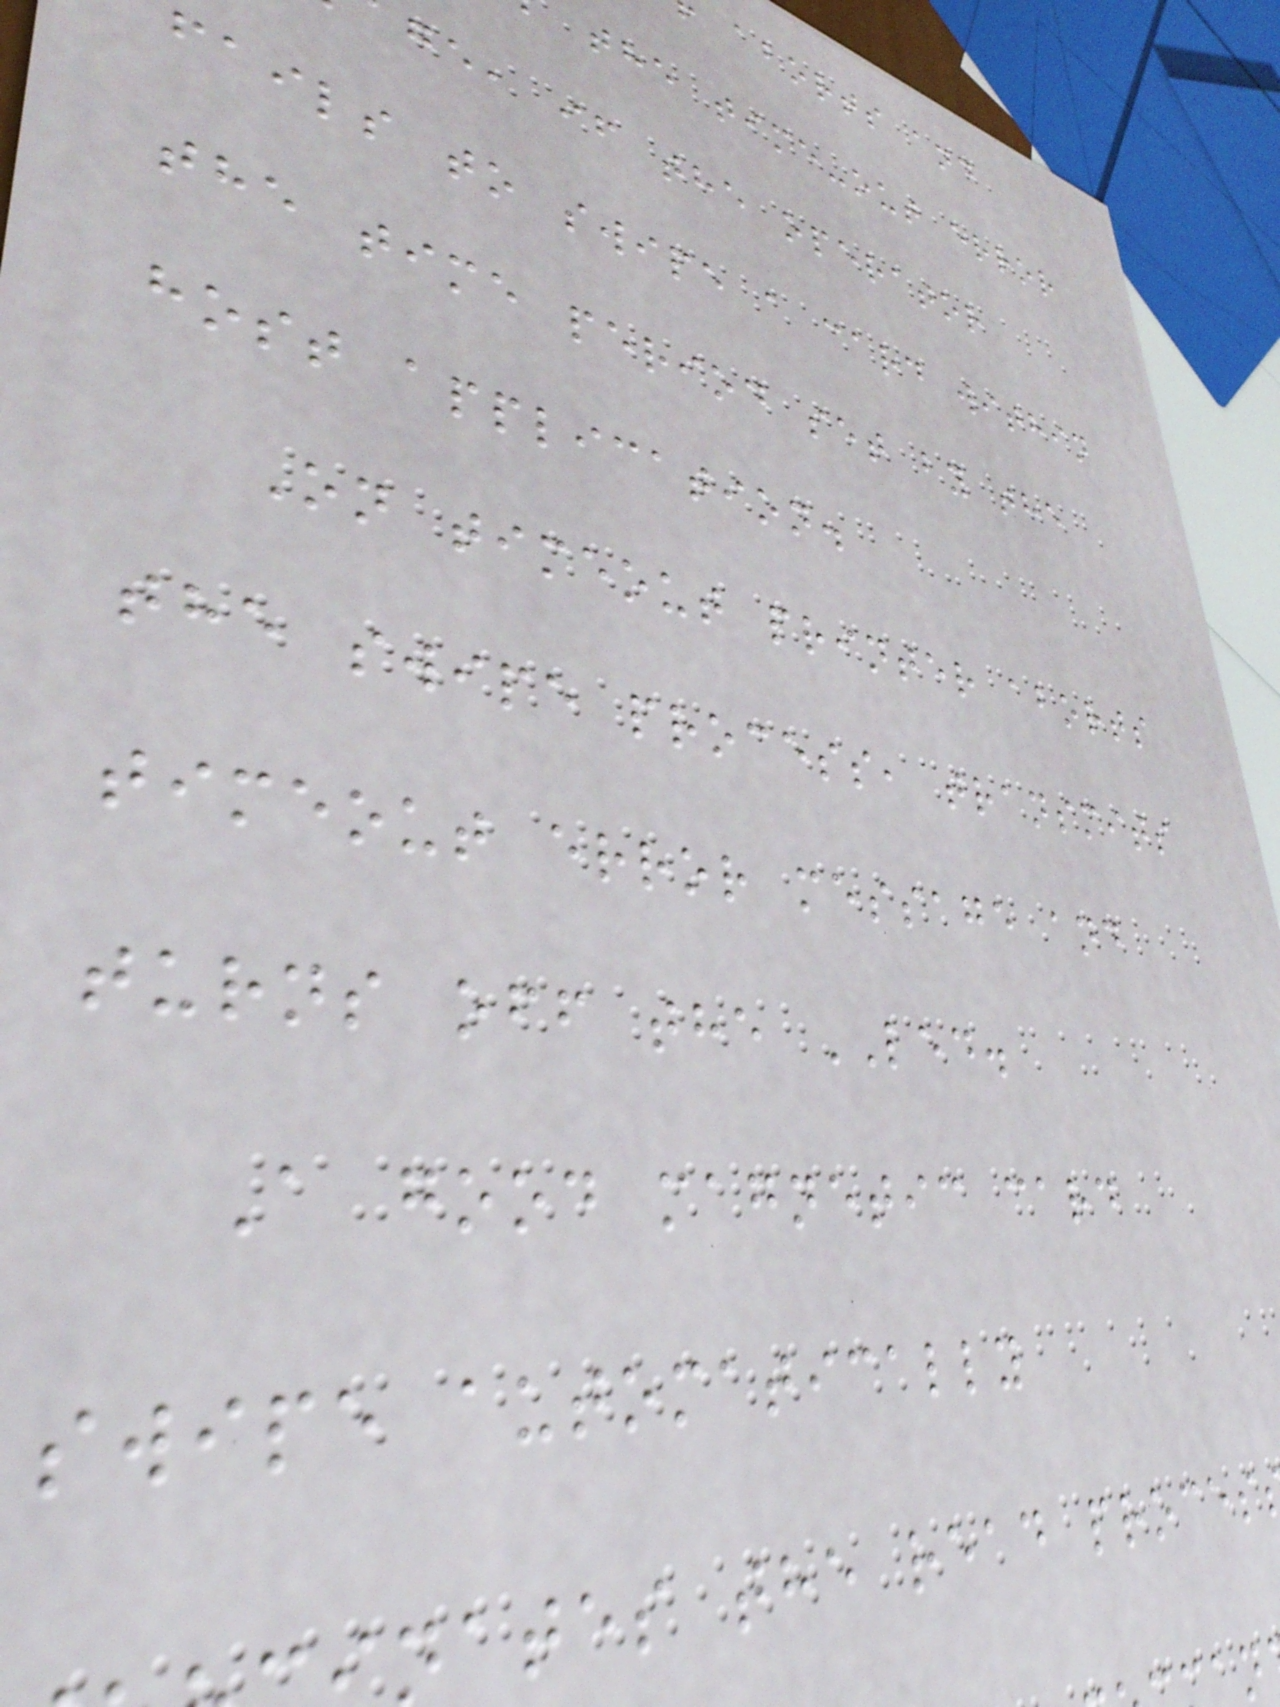aborts and
the time-out error
ge, if the operator
fails to swipe a card within
the time period set by the
host application.
On timeout printer aborts
the swipe process, transmits
timeout error message and
turns off the LED.
A good magnetic card
swipe automatically
nates the read proces
